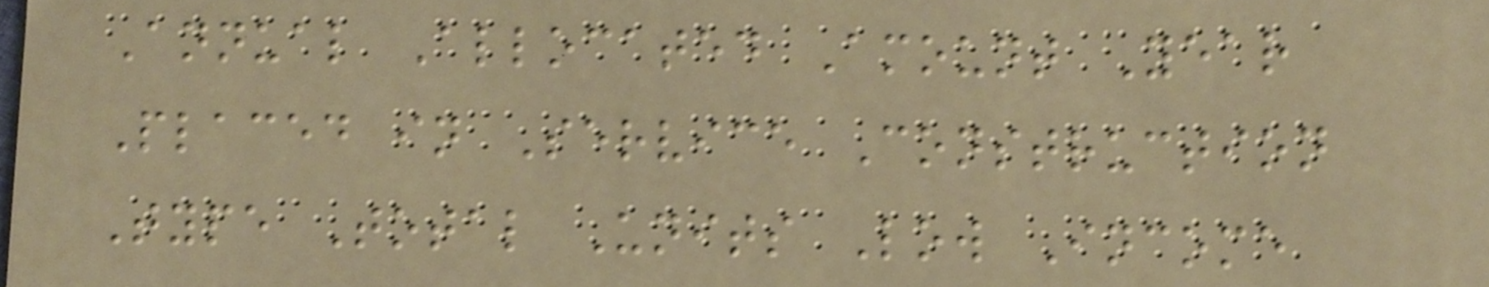Annual Allocated Amount Year
Placed in Service Construction
Type Total Units Low Income
